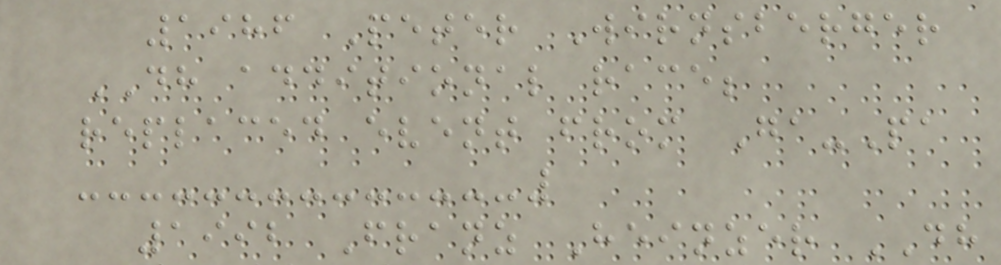1986 Peter Wirnsberger
DH additional race;
replaced event from Ga-Pa
1992 Franz Heinzer DH
